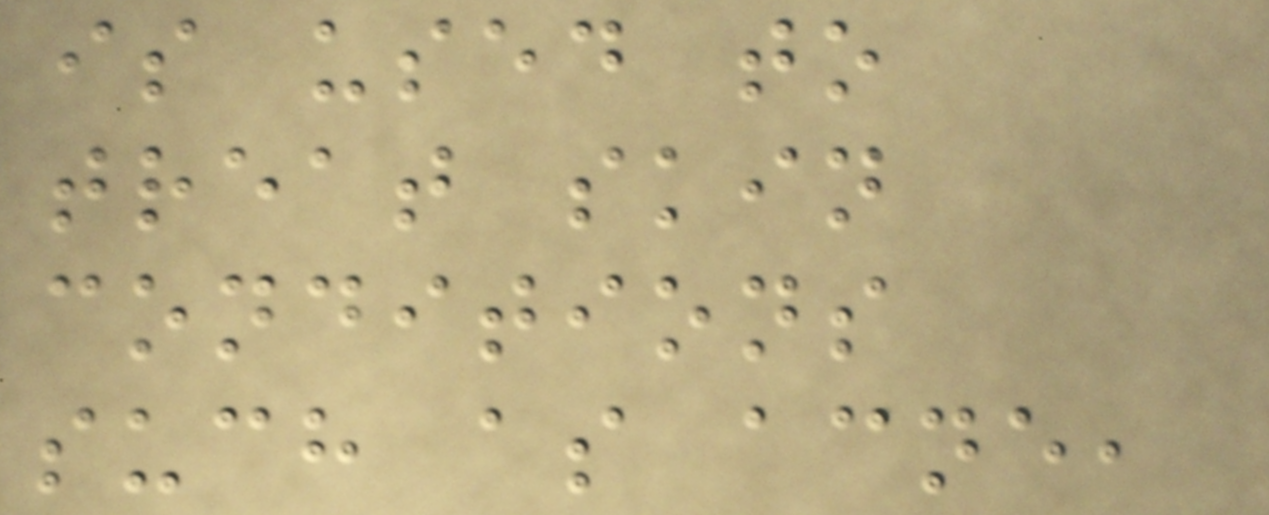is used to
treat skin
conditions
such as acne,
